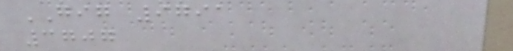GIG 9791
3707
